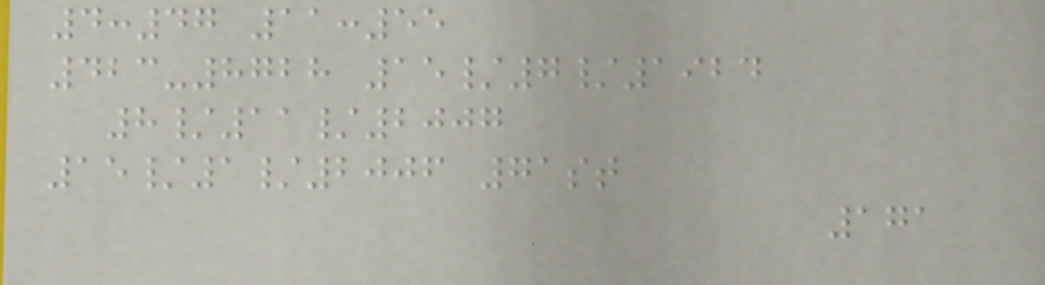4:47 11:55
423-8728 15/7/1924
8/11/2007
15/1/2006 71st
171
